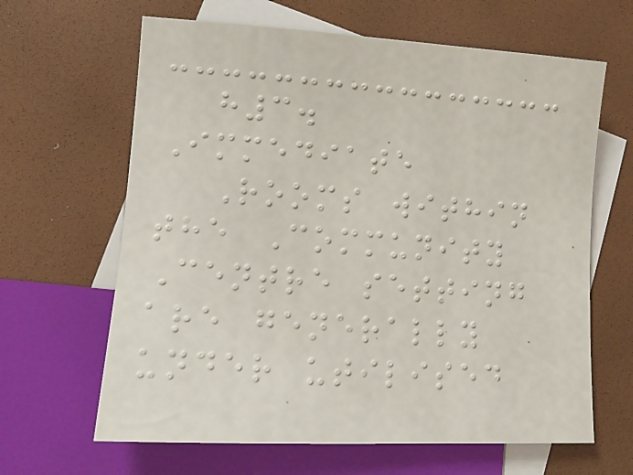h3.
Immediate
Rooms within
the Community
Centre setting
are generally
under utilised
